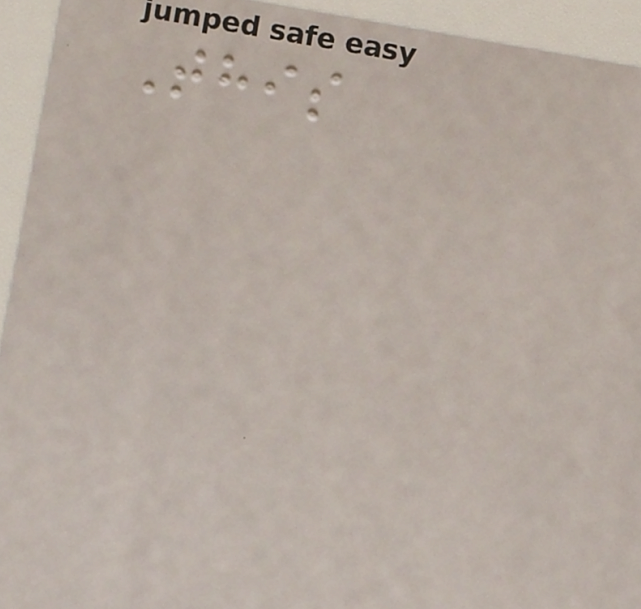This
